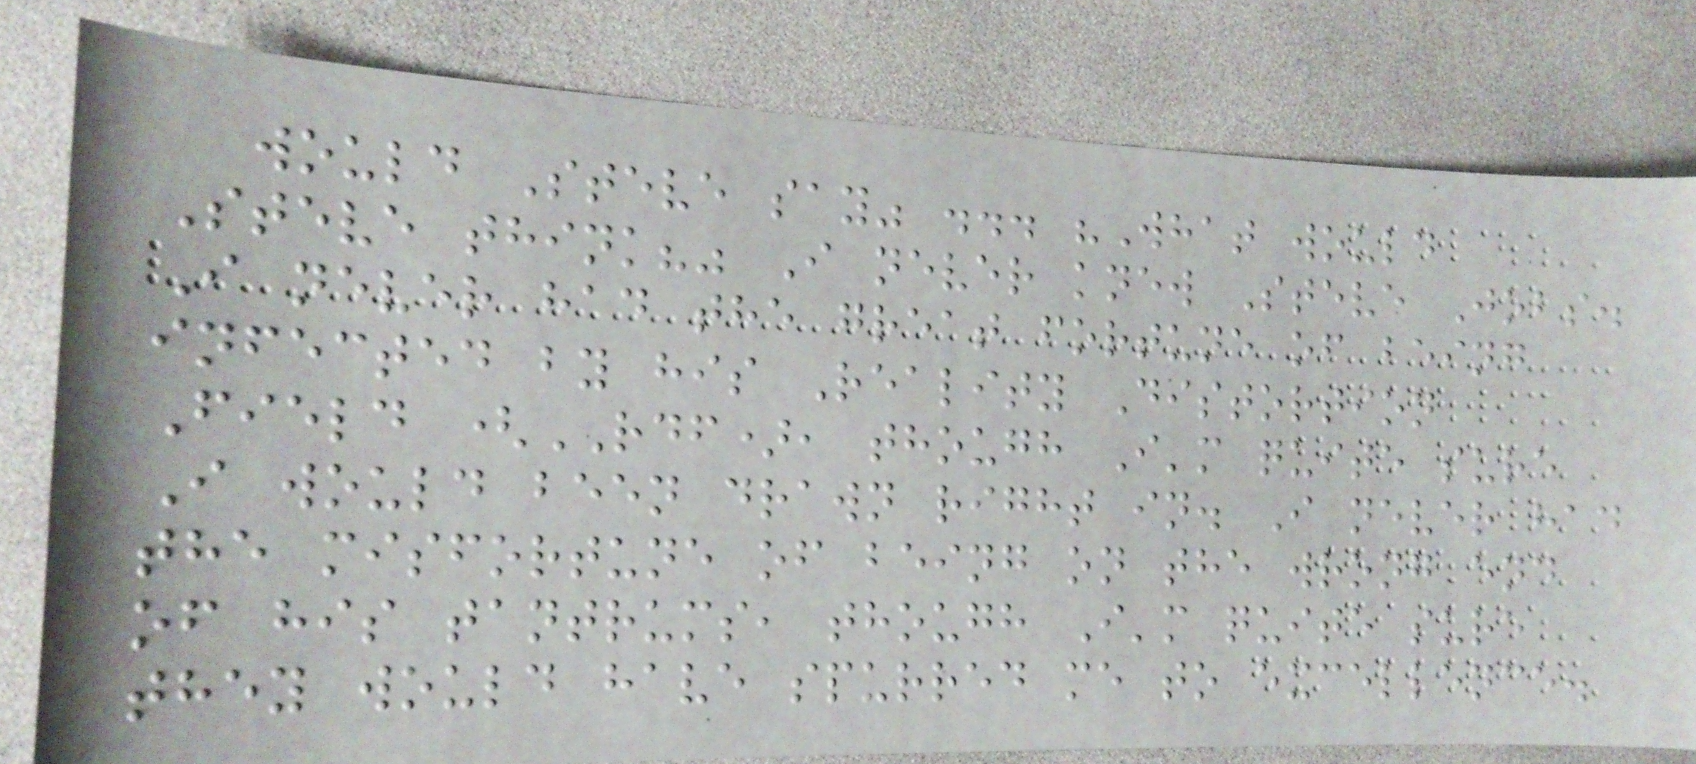would Steve say" ... "What would
Steve think?" I never knew Steve Jobs.
I never had the great fortune of being
infected by his Reality Distortion
Field (RDF), though I'm quite sure
I would been drawn right in. I never had
the misfortune of being on the wrong end
of his tantrums, though I'm quite sure
they would have spurred me to excellence.
